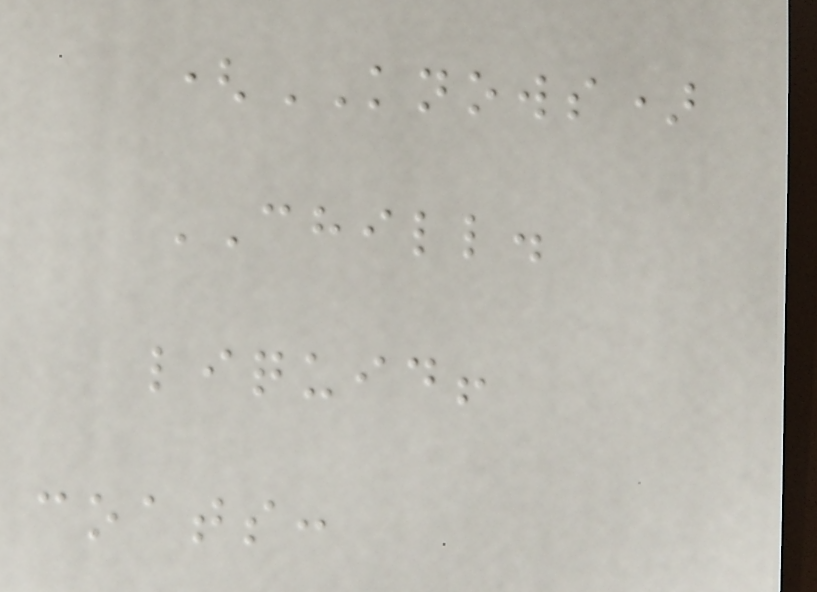(KNOWS)
CHILL.
liquid!
coats:
